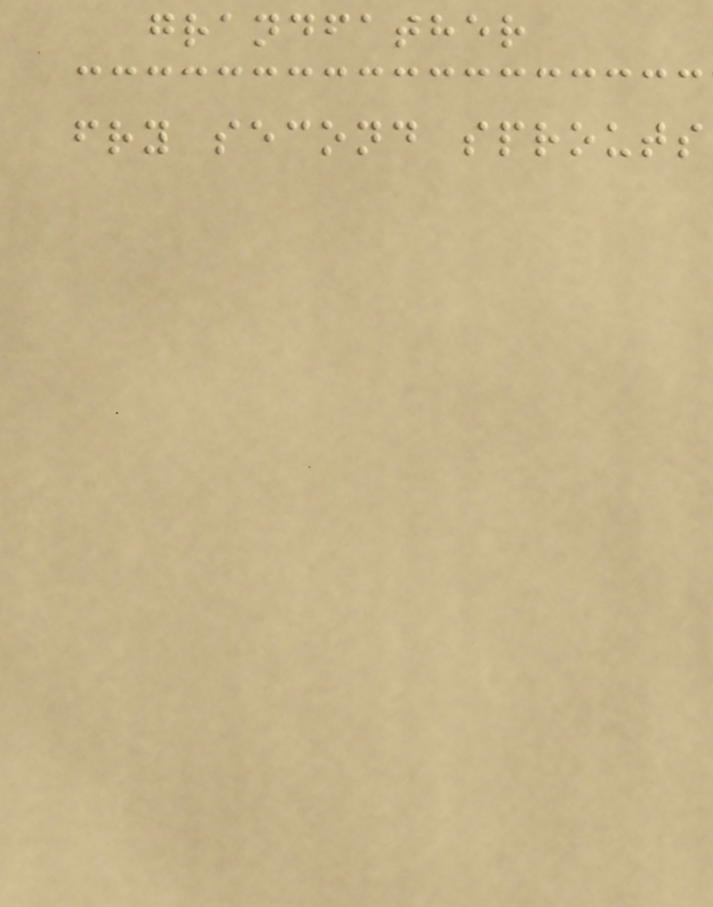grandfather
fry second sprouts
